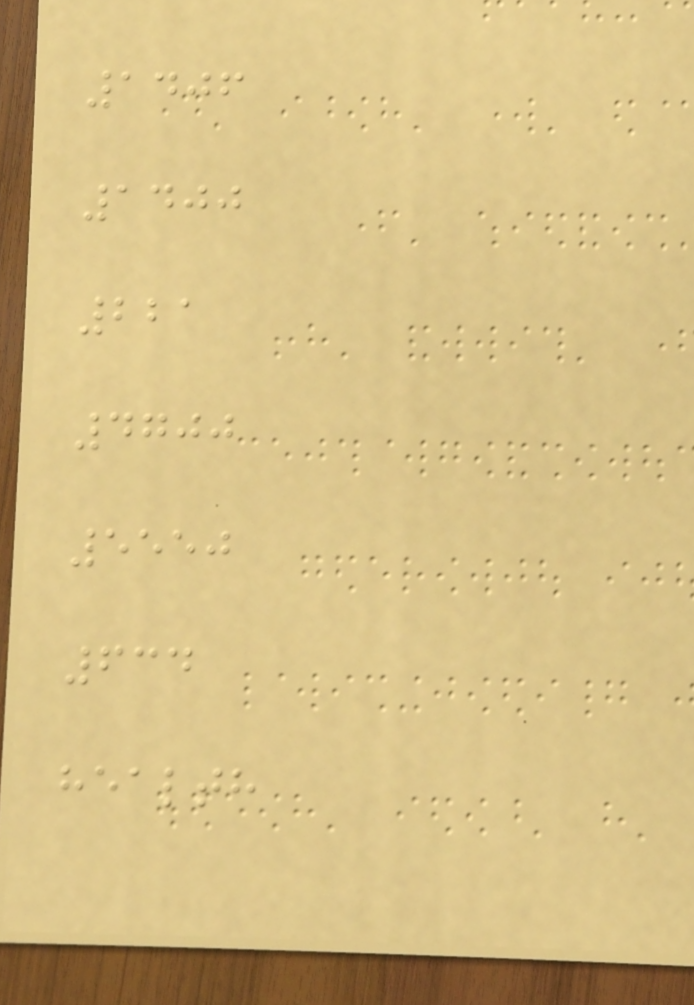1406
1400
221
4700
5550
634
health
